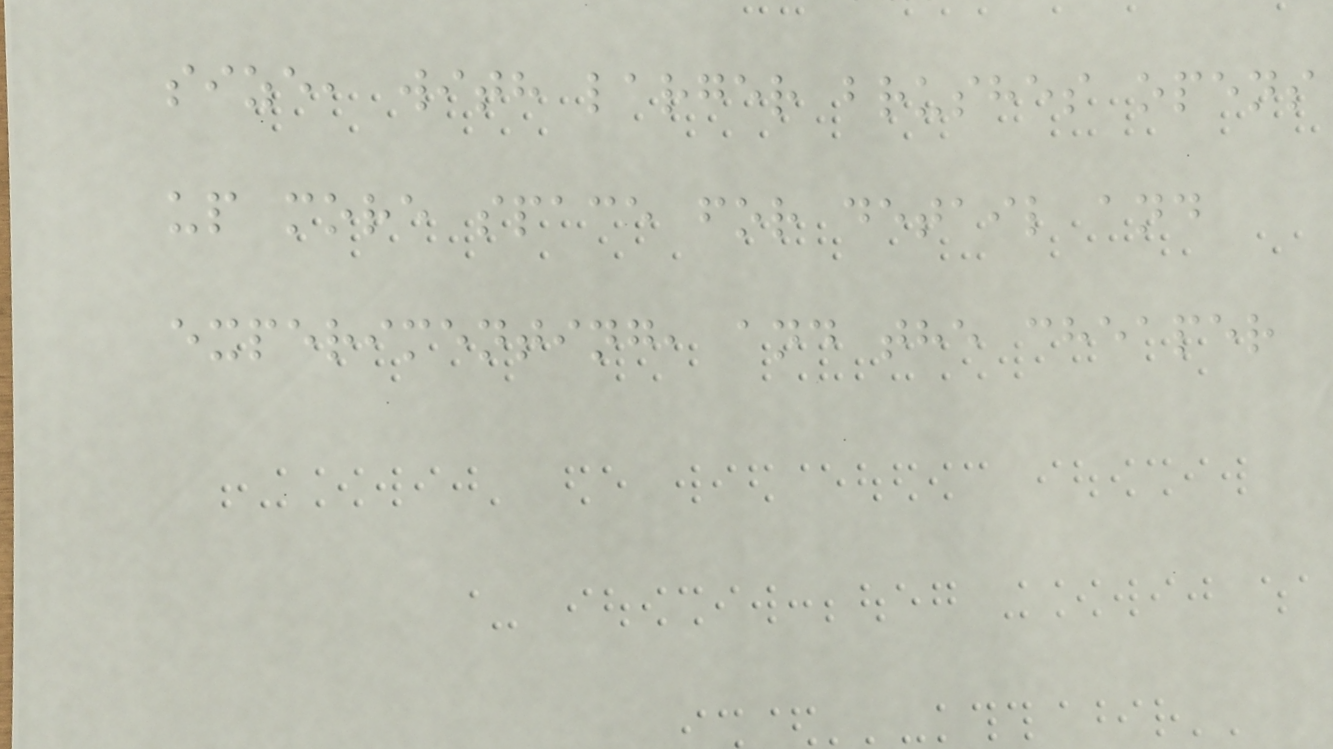size, with larger brushes opens
up more space for detail and
experimenting, and the cheaper
